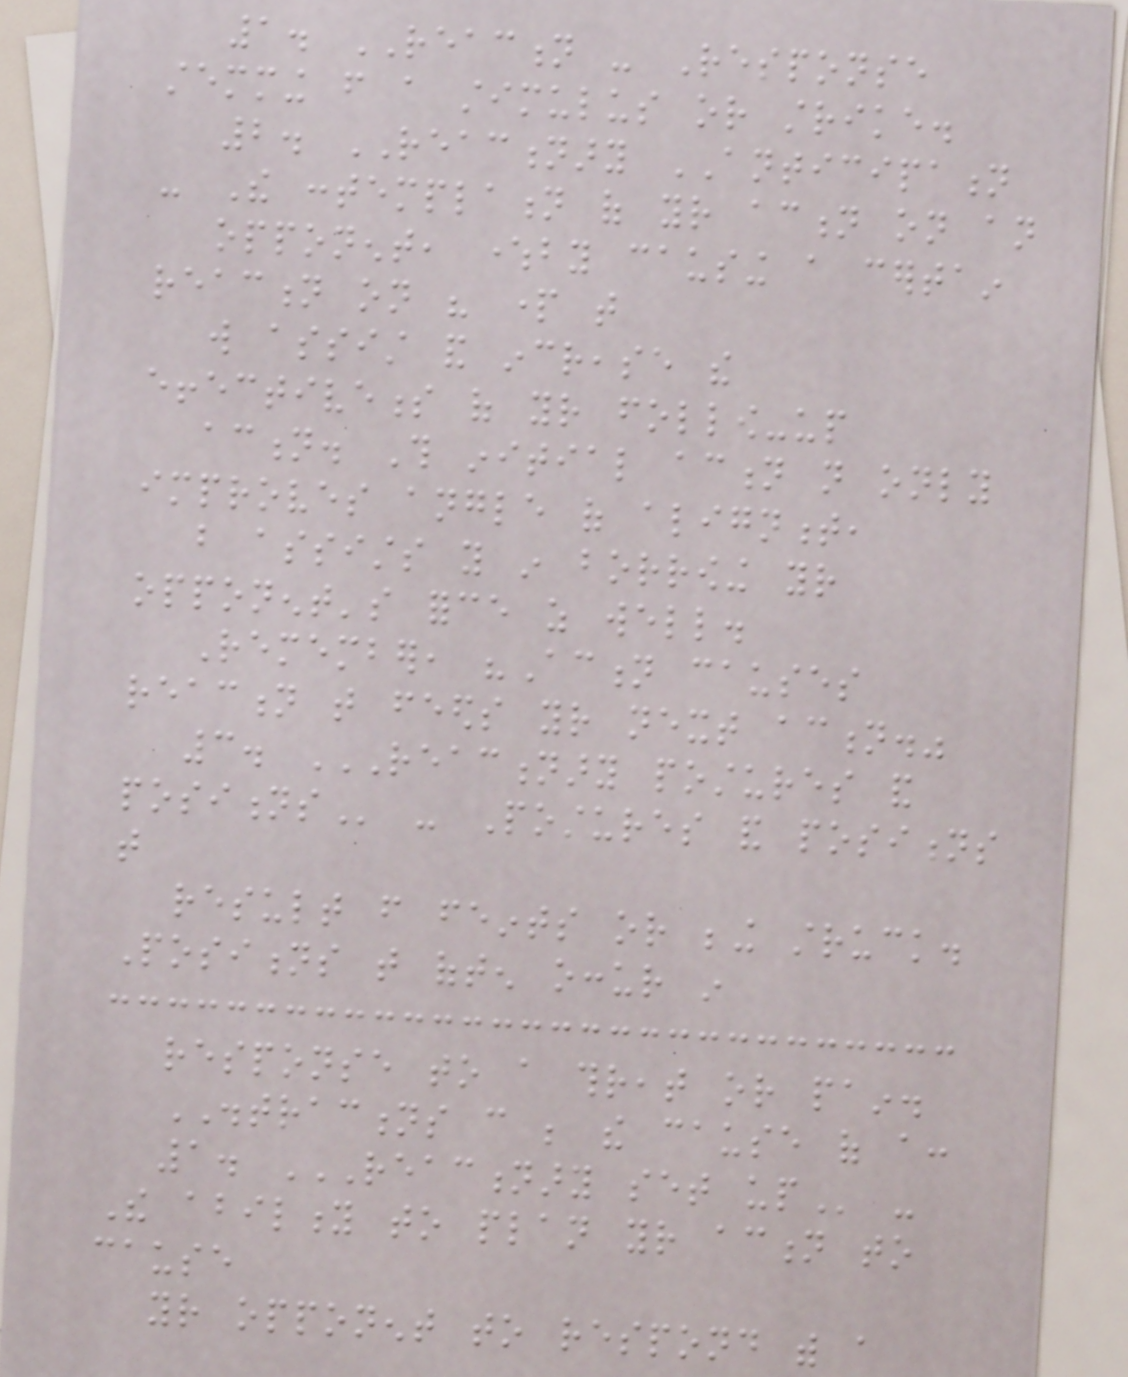1. REACTION - Response
stemming from a stimulus or strike.
2. REACTIONARY ANTICIPATION
- The contemplation of your action on an
opponent, whereby causing a certain
reaction on his part that
will assist and increase the
effectiveness of your follow-up
action. This initial action not only
improves angle of alignment,
but assists you in borrowing your
opponent's force as well.
Remember, "Action causes
reaction that feeds your next action."
3. REACTIONARY POSTURES AND
POSITIONS - Postures and positions
that
result from feints or being struck.
Positions that often occur in
response to a threat or pain.
DISTRACTIONS can be the cause of a:
1. REACTIONARY SET UP -
The ability to plan your action to
cause
your opponent to respond with a
